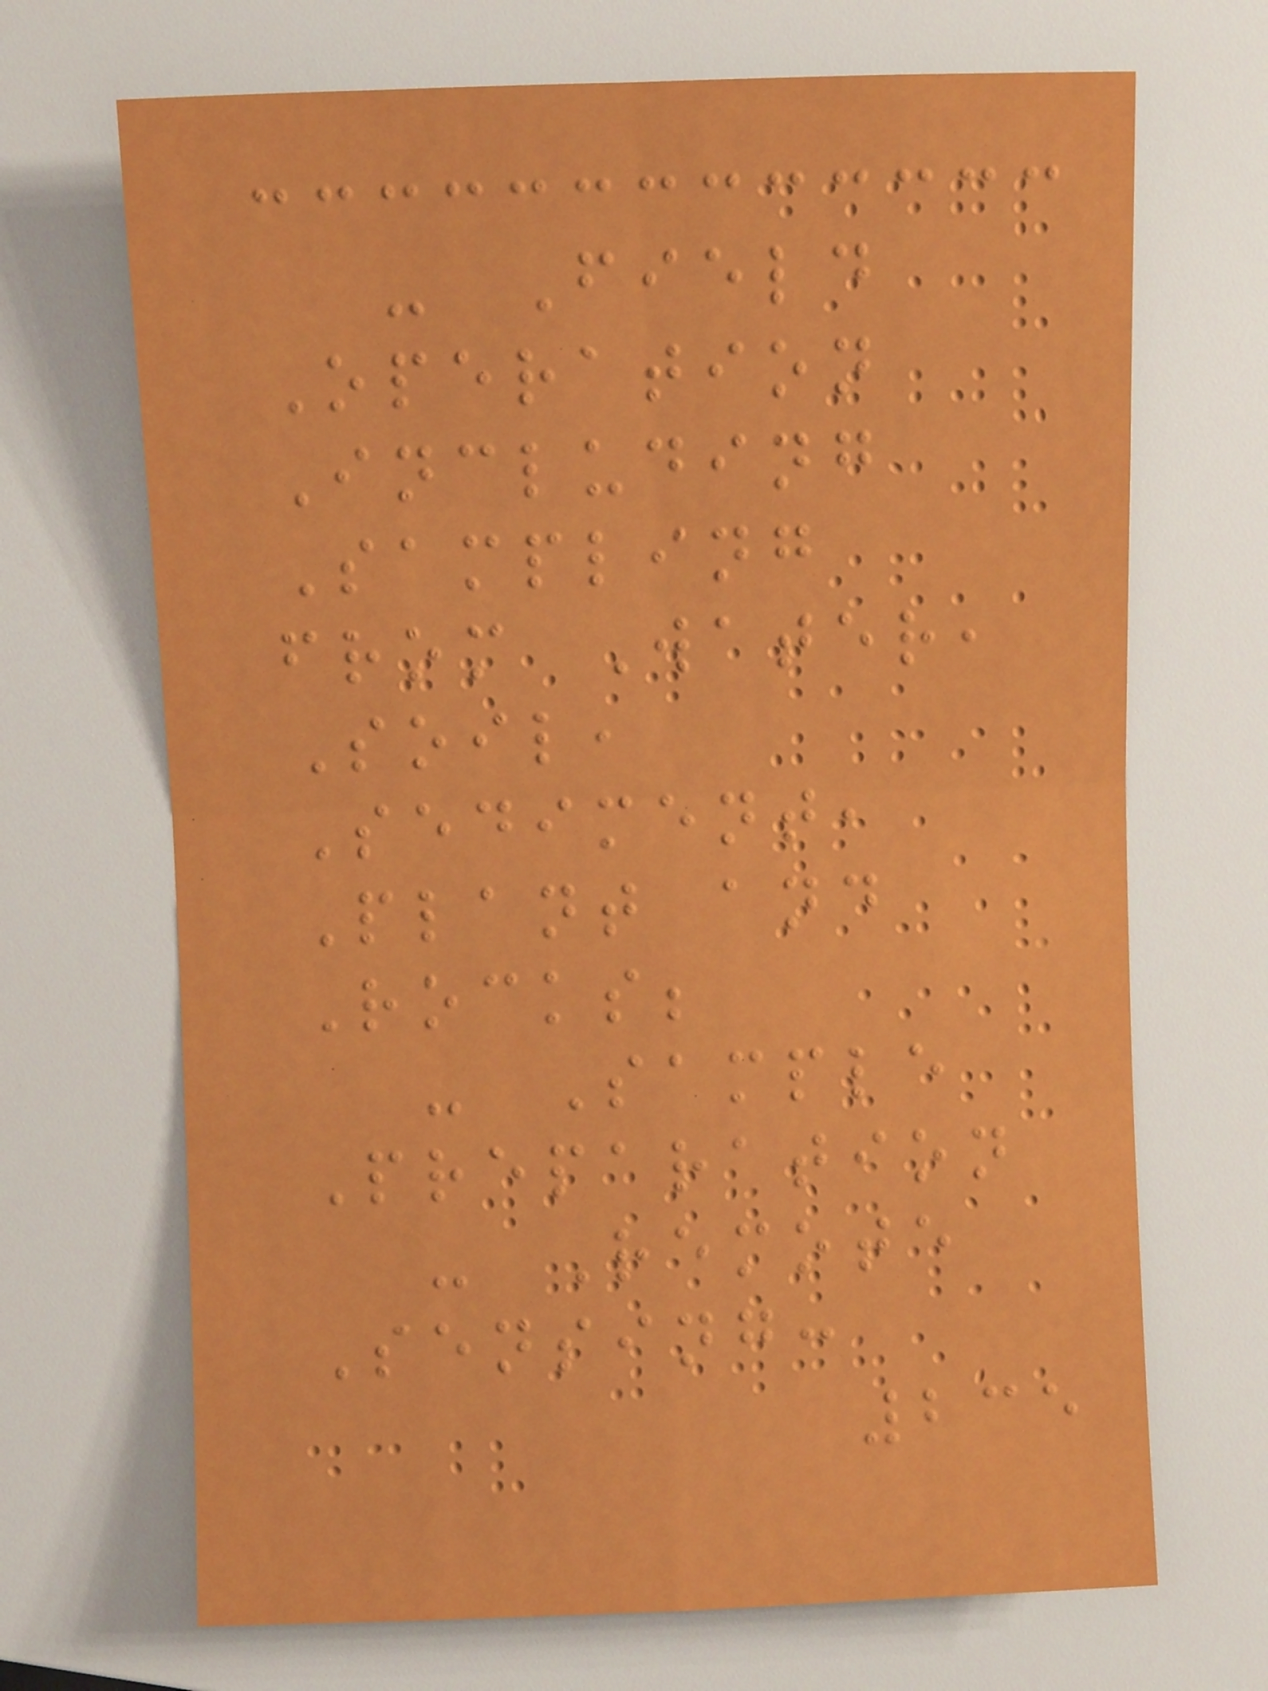- Field
Operation
Including
Sampling
from Water,
Soil,
Sediment,
Plant and
Rocks;
- Sample
Preparation
- Remote
Sensing:
235
